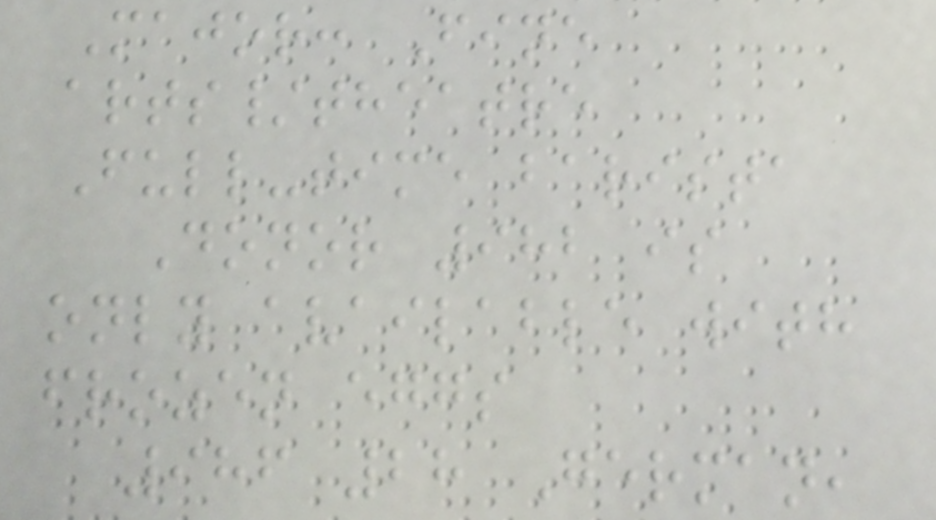Major: Fine
arts/theatre
Full-time barista
Donor 982 is
only available with
frozen eggs
986 28 German,
